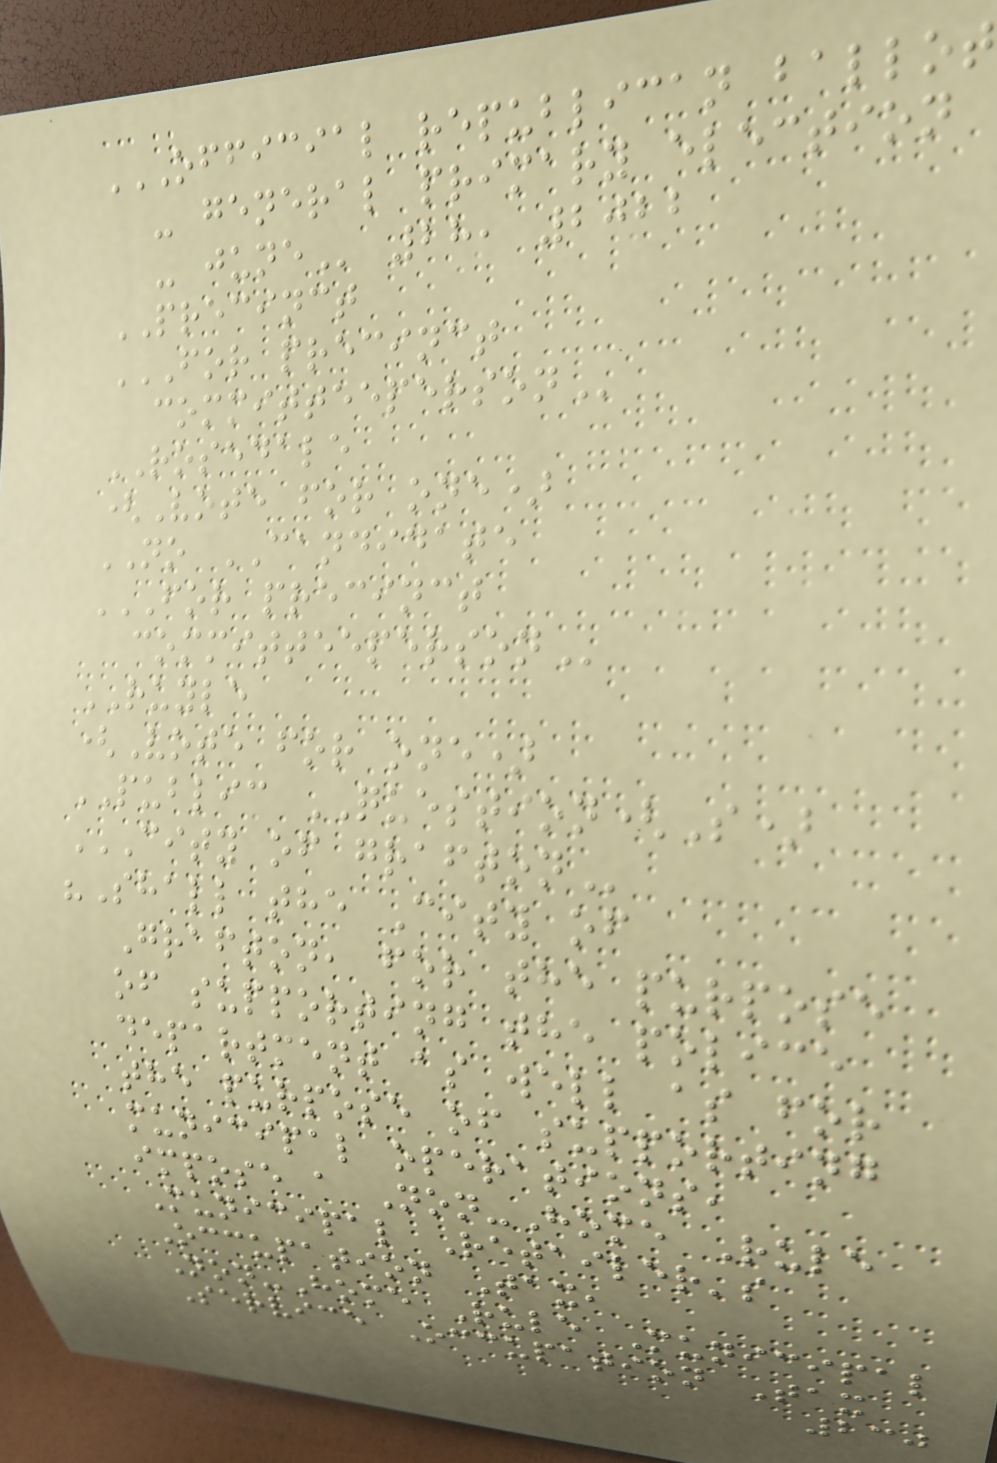OFFICIAL REPUBLICAN BALLOT
- GENERAL PRIMARY ELECTION
- JUNE 28, 2022
PRECINCT
FOR PRECINCT
COMMITTEEPERSON
ROSEDALE
(Vote for one)
NO CANDIDATE
FOR PRECINCT
COMMITTEEPERSON
RUYLE
(Vote for one)
PUBLIC QUESTION(S)
CITY OF GRAFTON
"Shall the City of
Grafton, for the purpose
of supporting the police
department as well as for
the purpose of supporting
municipal operations,
impose a Non-Home Rule
Municipal Retailer's
Occupation Tax,
Non-Home Rule Municipal
Service Occupation Tax
230
